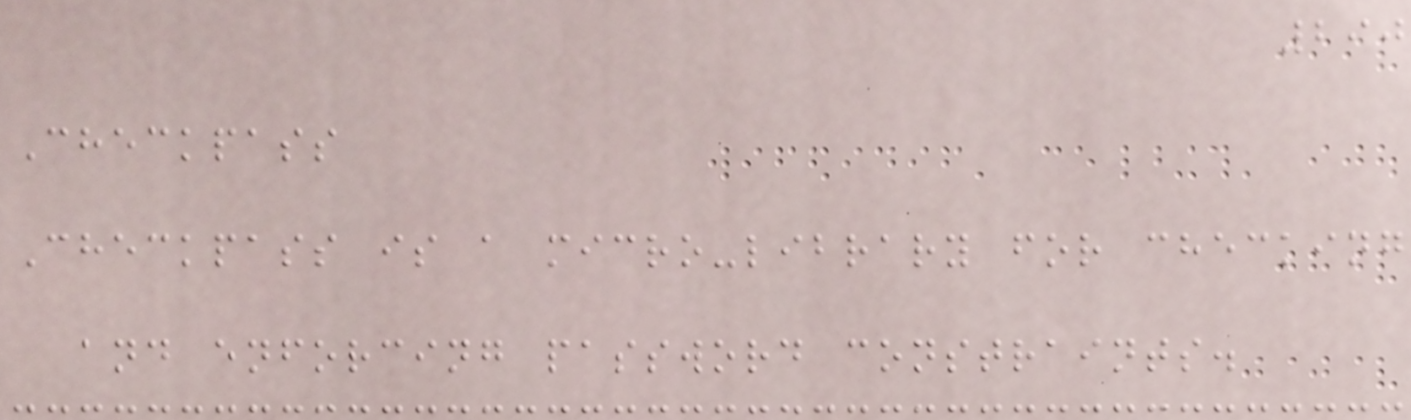290
Checkpass
Checkpass is a micro-library for checking
and enforcing password constraints.
